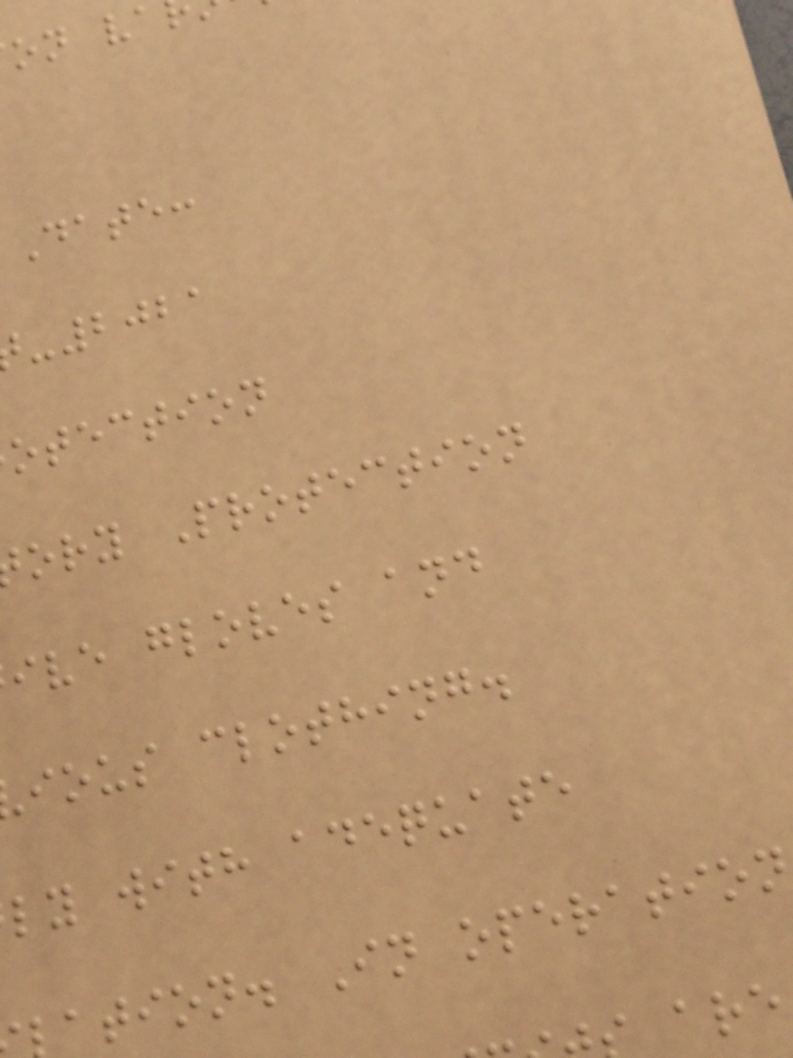Date:
-2021
otection
ory Protection
ive gloves and
ious clothing.
ly with adequate
ation. In operation
